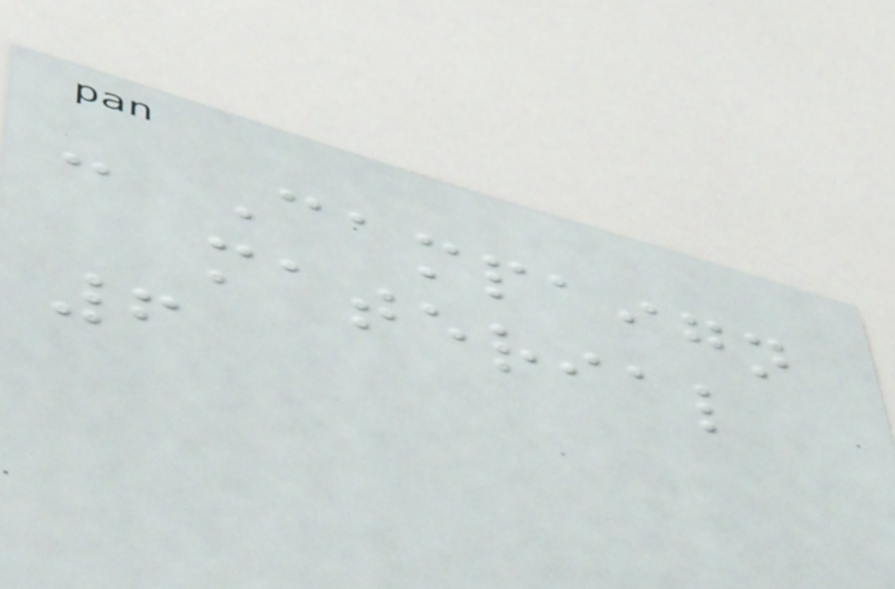- Campaign
material
6
